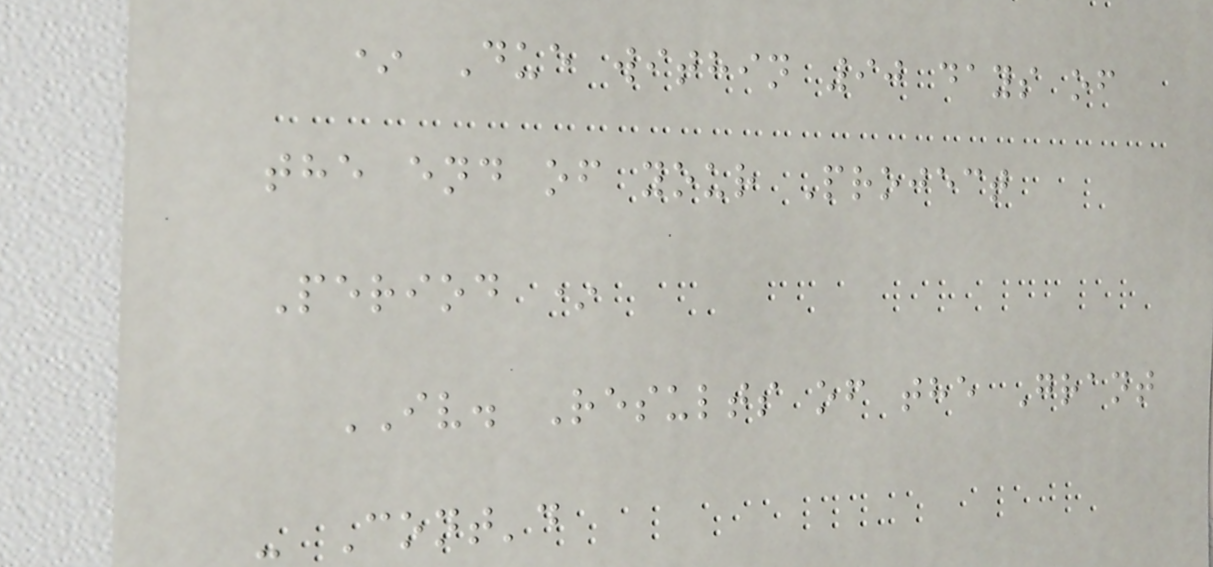* Due within 90 days of
the end of your Project
Period *
IV. Results of the Grant
- Cont'd
